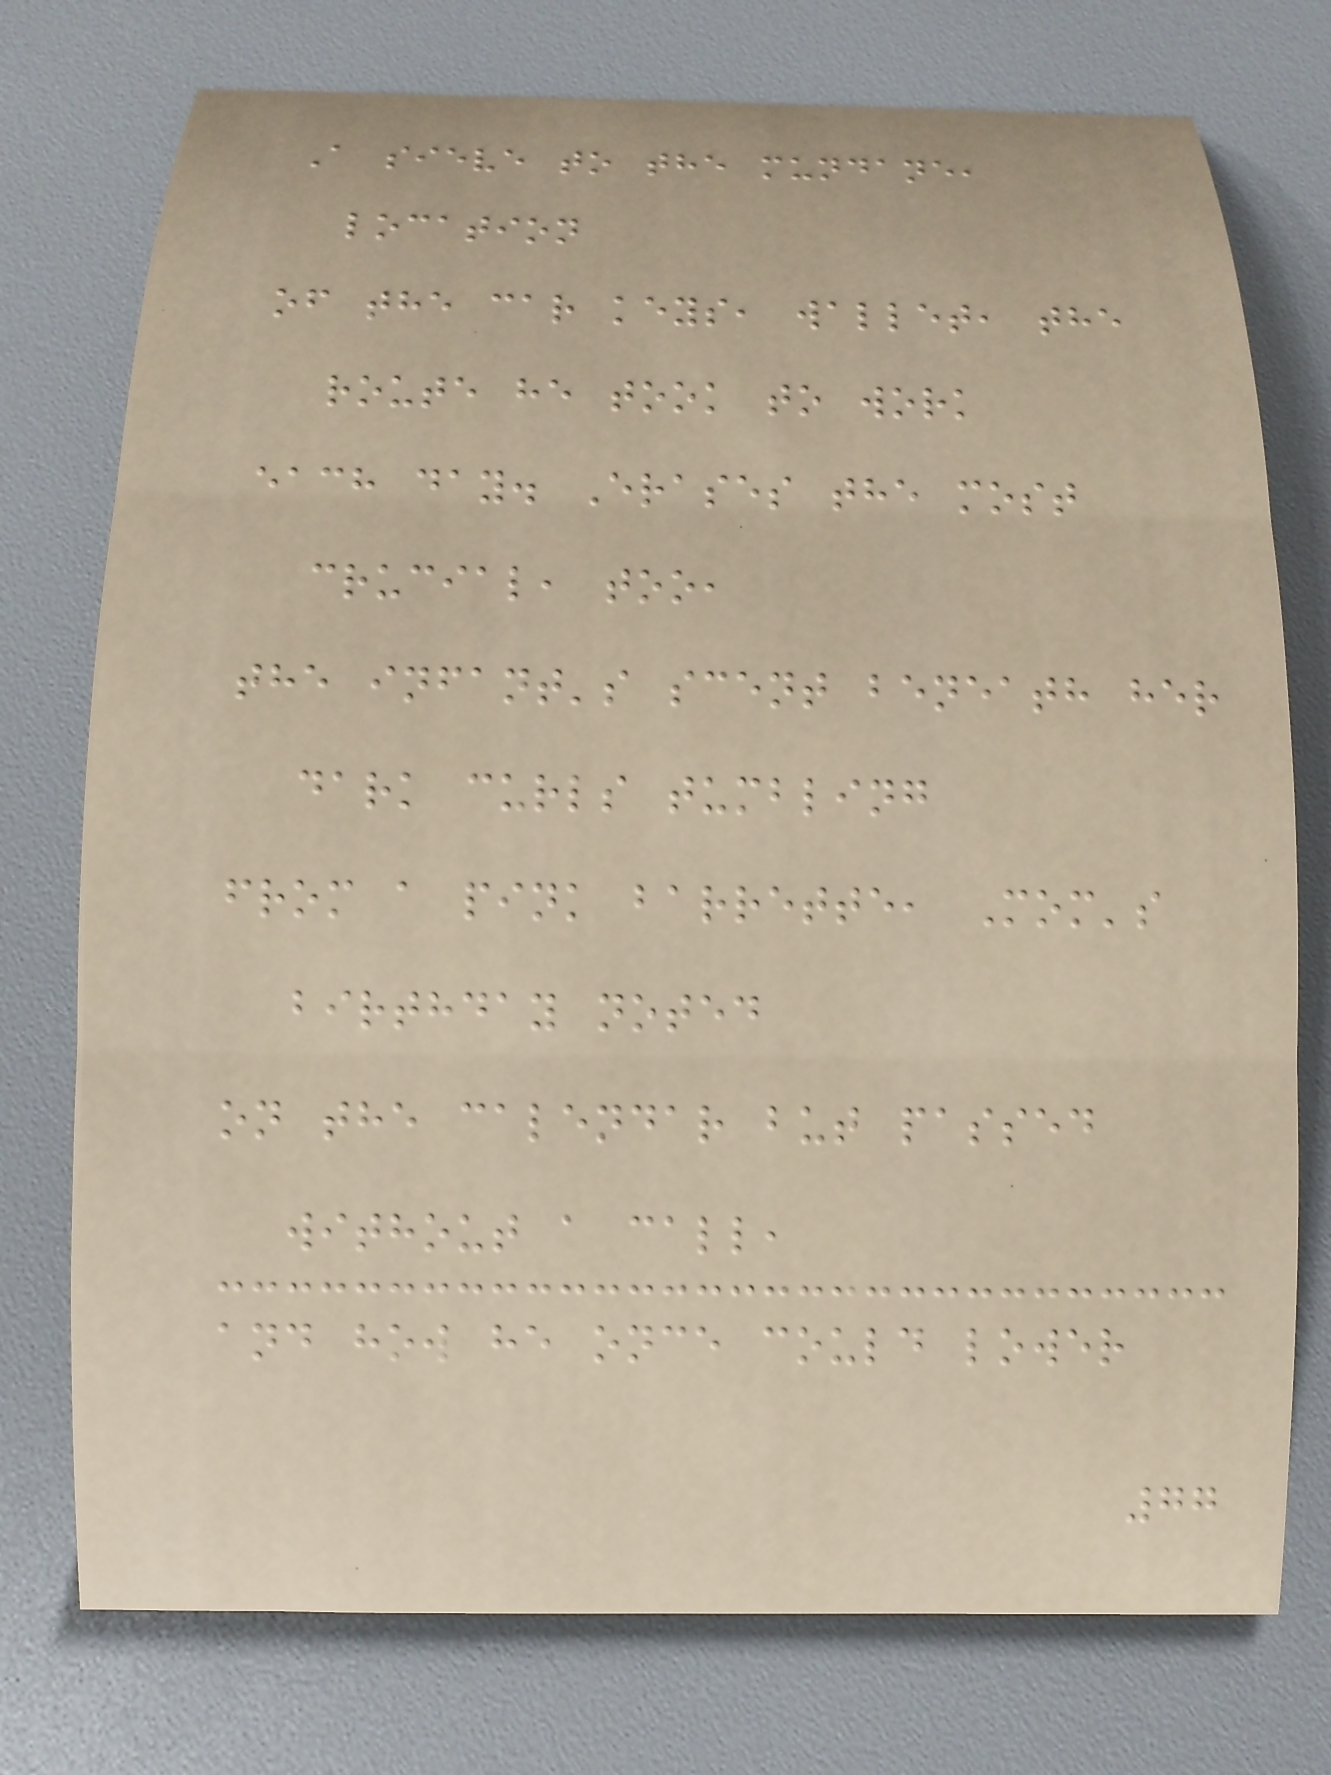A sieve to the mundane,
location
of the car keys, wallet, the
route he took to work
each day. Erases the most
crucial, too,
the infant's scent beneath her
dark curls tumbling
from a pink barrette, Mom's
birthday noted
on the calendar but passed
without a call,
and how he once could lower
77
